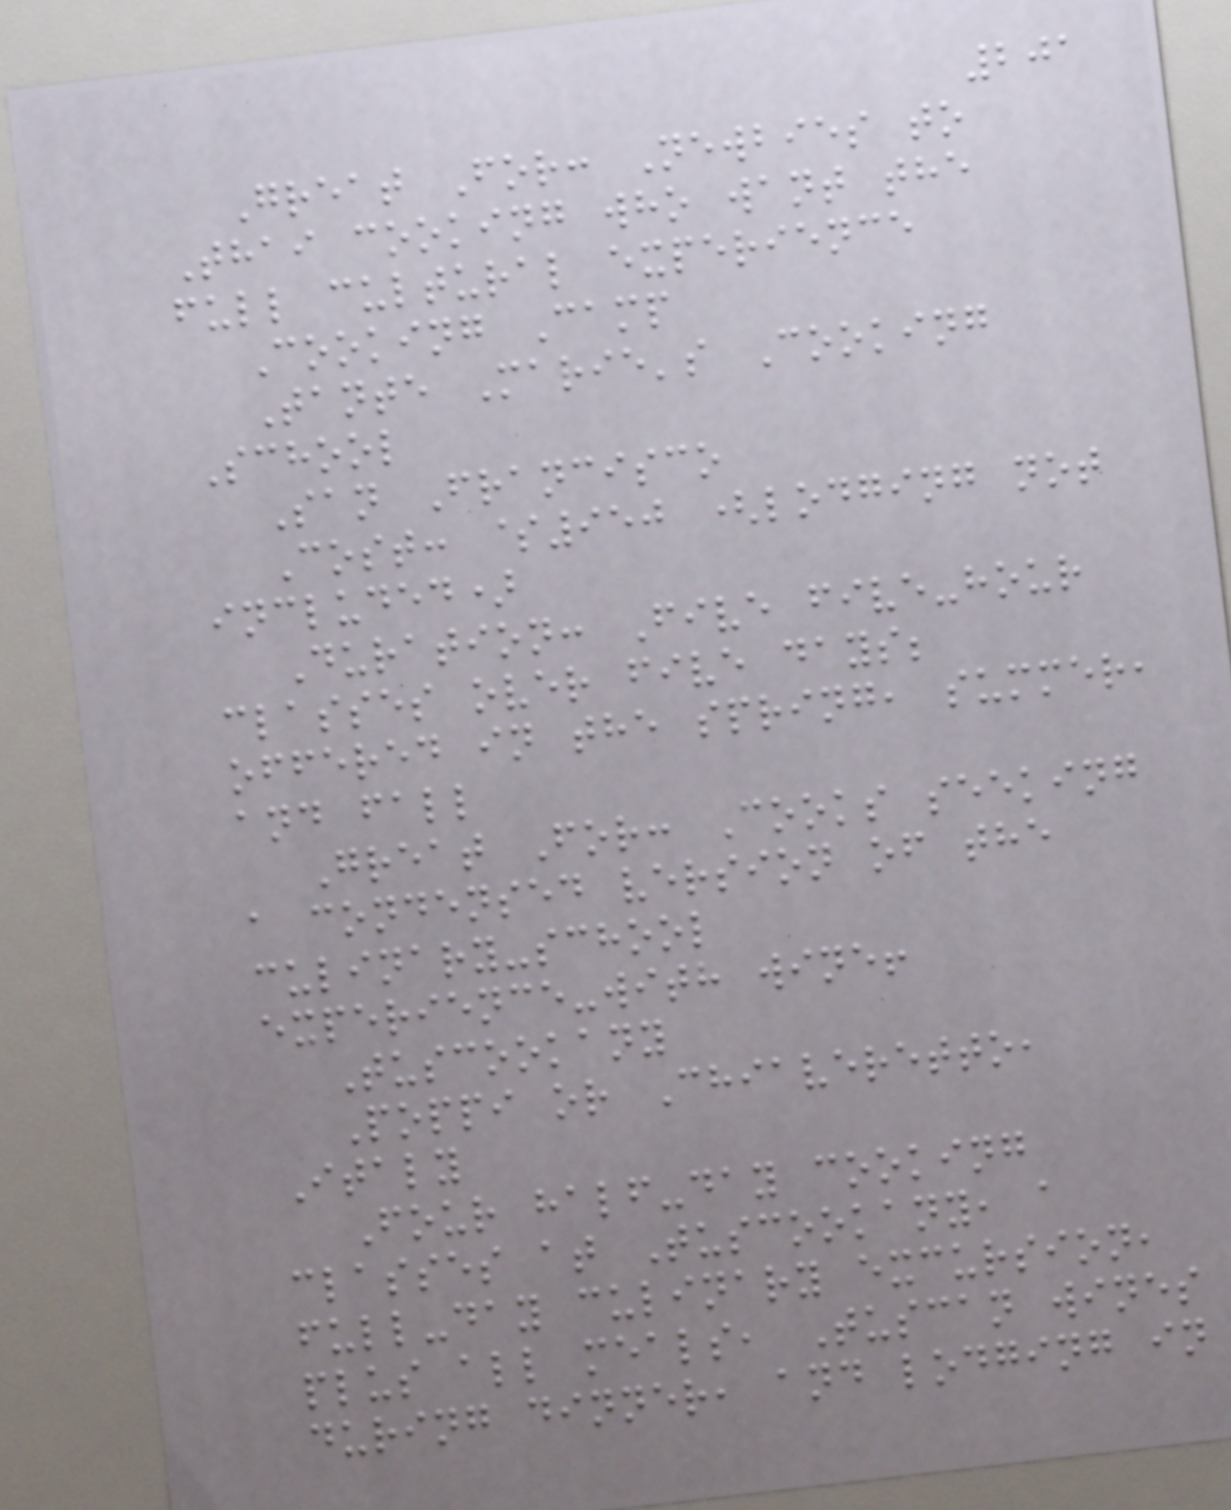201
Great For: Newbies to
Thai cooking who want the
full cultural experience
Cooking Camp
Tante Marie's Cooking
School
San Francisco
Cost: $950 (lodging not
included)
Duration: Five five-hour
classes over five days;
offered in the spring, summer,
and fall
Great For: Cooks seeking
a condensed version of the
culinary-school
experience-with wine!
Tuscookany
Poppi or Chiaveretto,
Italy
Four half-day cooking
classes at Tuscookany, a
full-day culinary excursion,
plus all meals, Tuscan wines
during dinner, and lodging in
